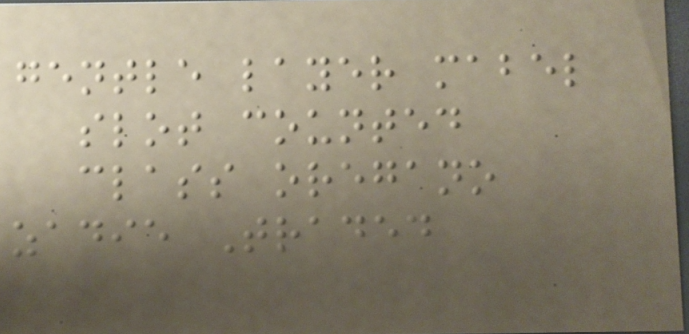gentle layer mabel
slot counted
class oregano
zadie Traded
